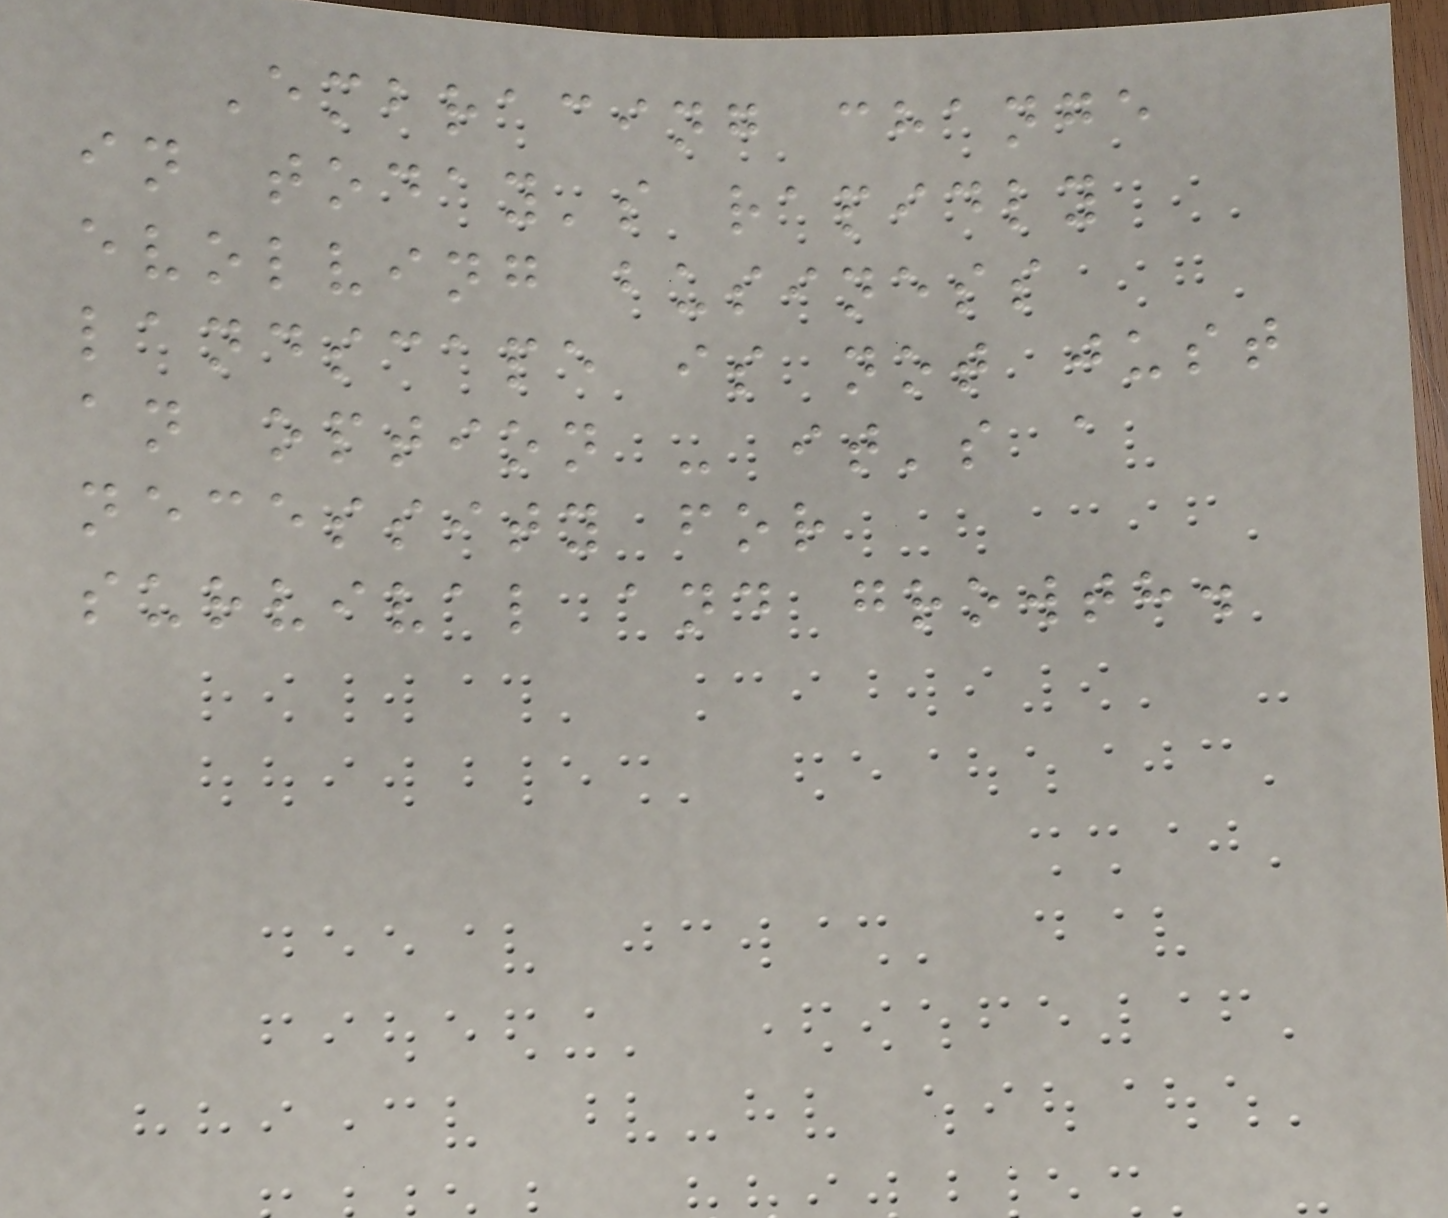Embracing change
in today's rapidly
evolving business
landscape is not just
an option - it's a
necessity for
survival and growth.
